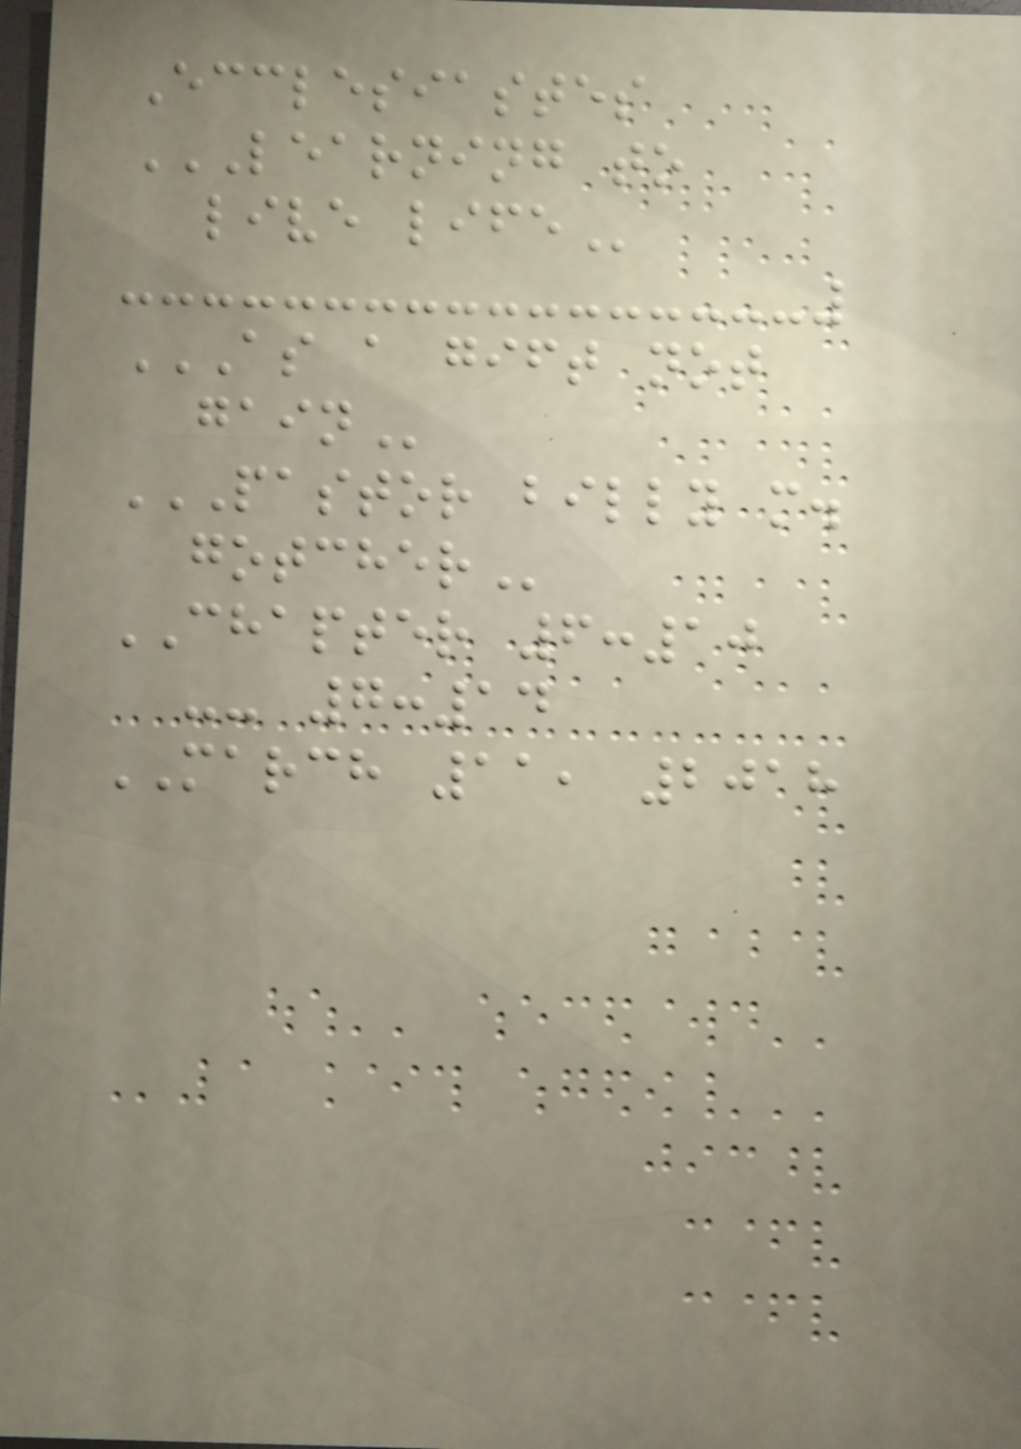Ecclesiastes
LEARNING TO
LIVE LIFE
AS A GIFT NOT
GAIN
PASTOR BILLY M.
GOTCHER
CHAPTER 6:10
-- 7:14
MARCH 11, 2018
